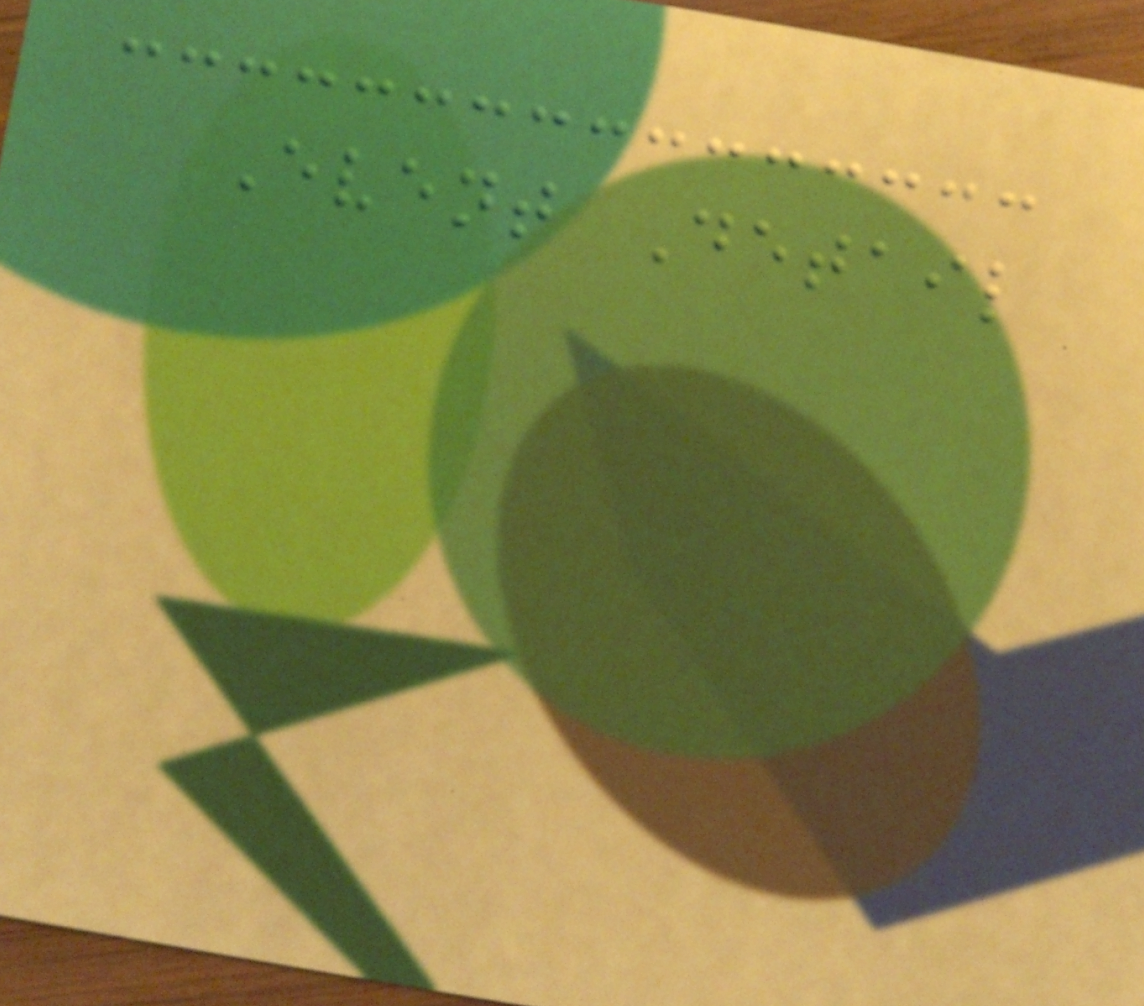Event Detail
